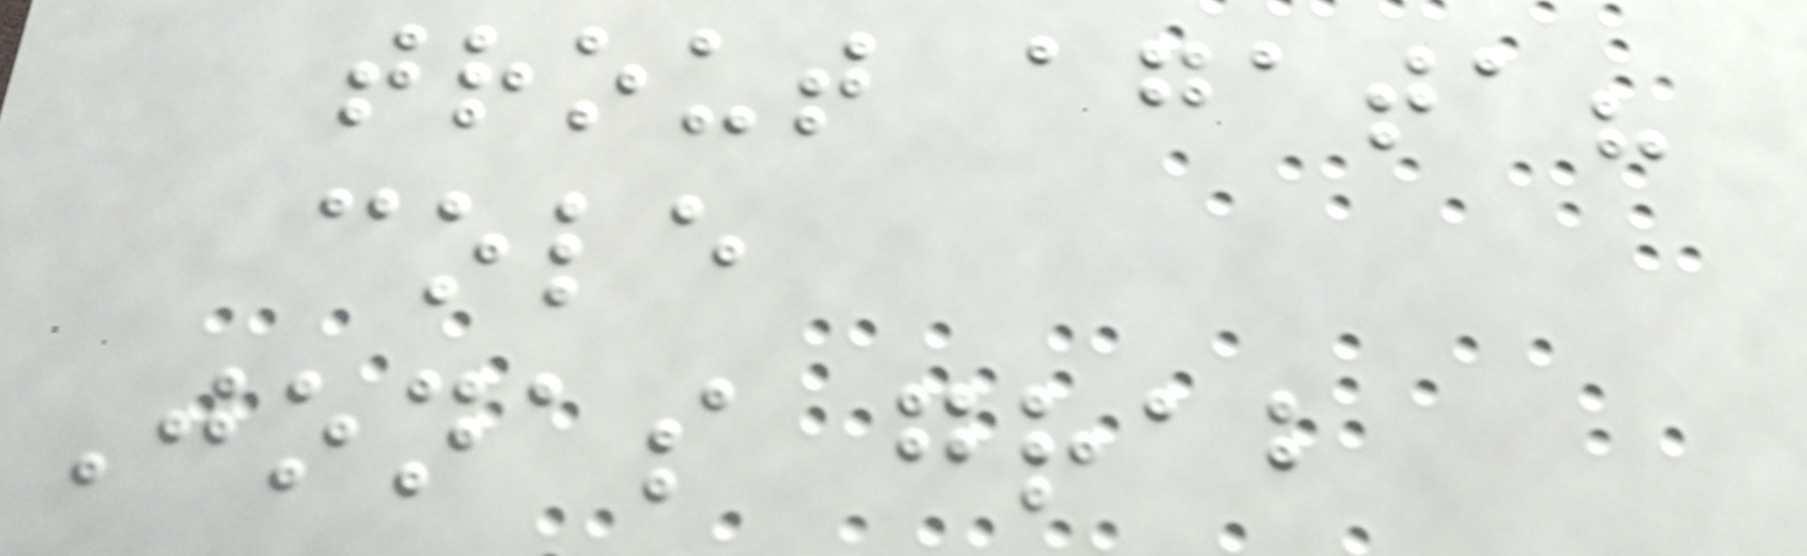trout agata?
cole
Jonas grab
